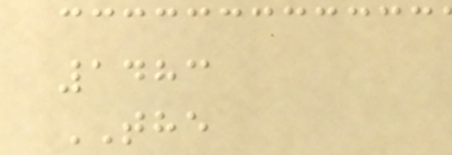1483
THE
